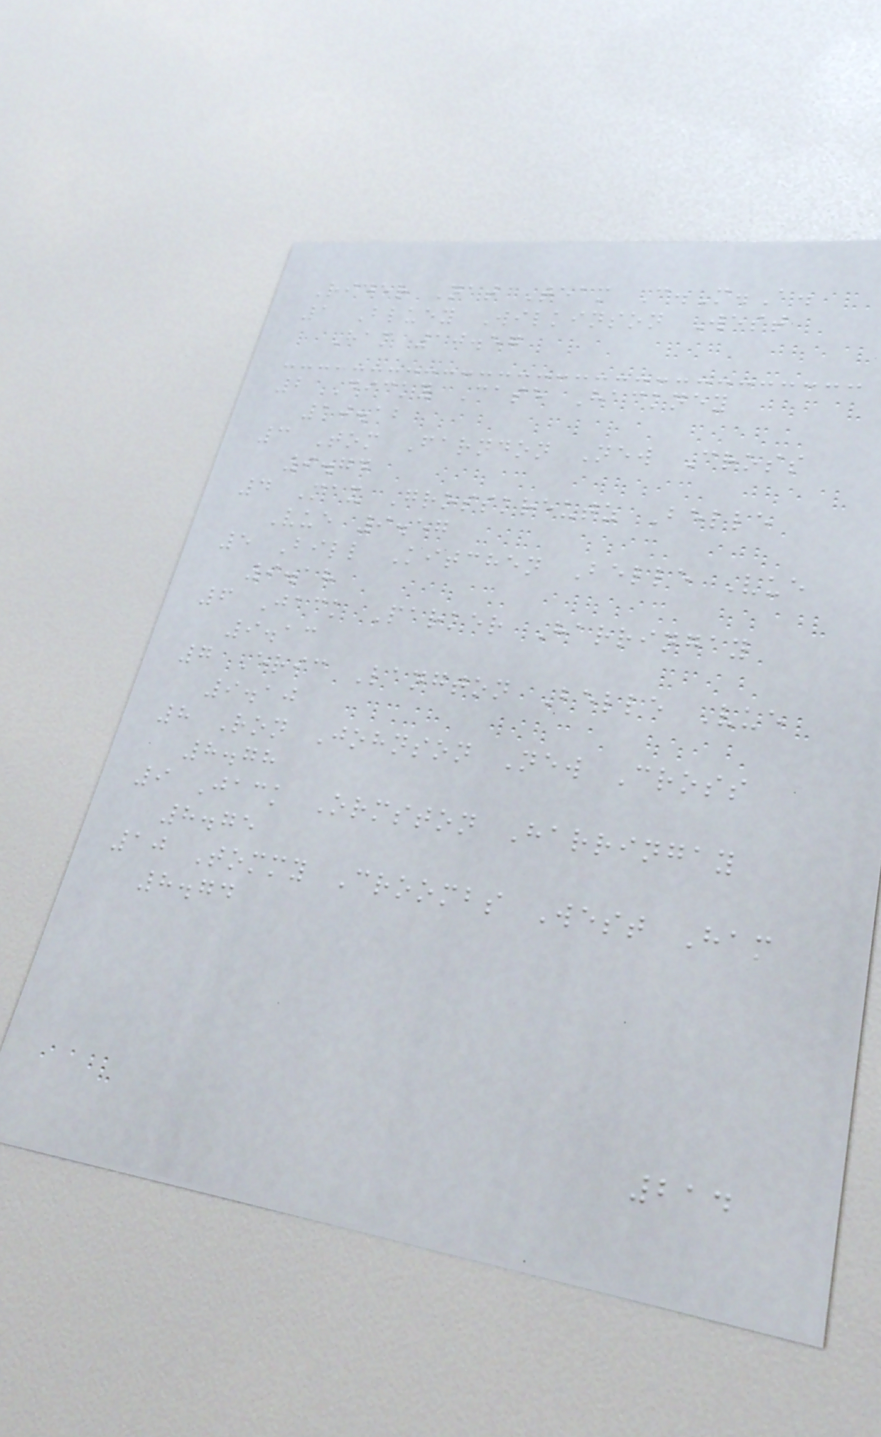Rider Nat Team C.M.A.
1 Bluey Wilkinson West
Ham 10.57
2 Dicky Case Hackney
10.12
3 Tom Farndon New Cross
9.74
4 Max Grosskreutz Belle
Vue 9.57
5 Bill Kitchen Belle Vue
9.18
6 Jack Parker Harringay
9.13
7 Eric Langton Belle Vue
9.10
8 Ron Johnson New Cross
8.78
9 Jack Ormston Harringay
8.75
10 Tommy Croombs West Ham
8.74
214
